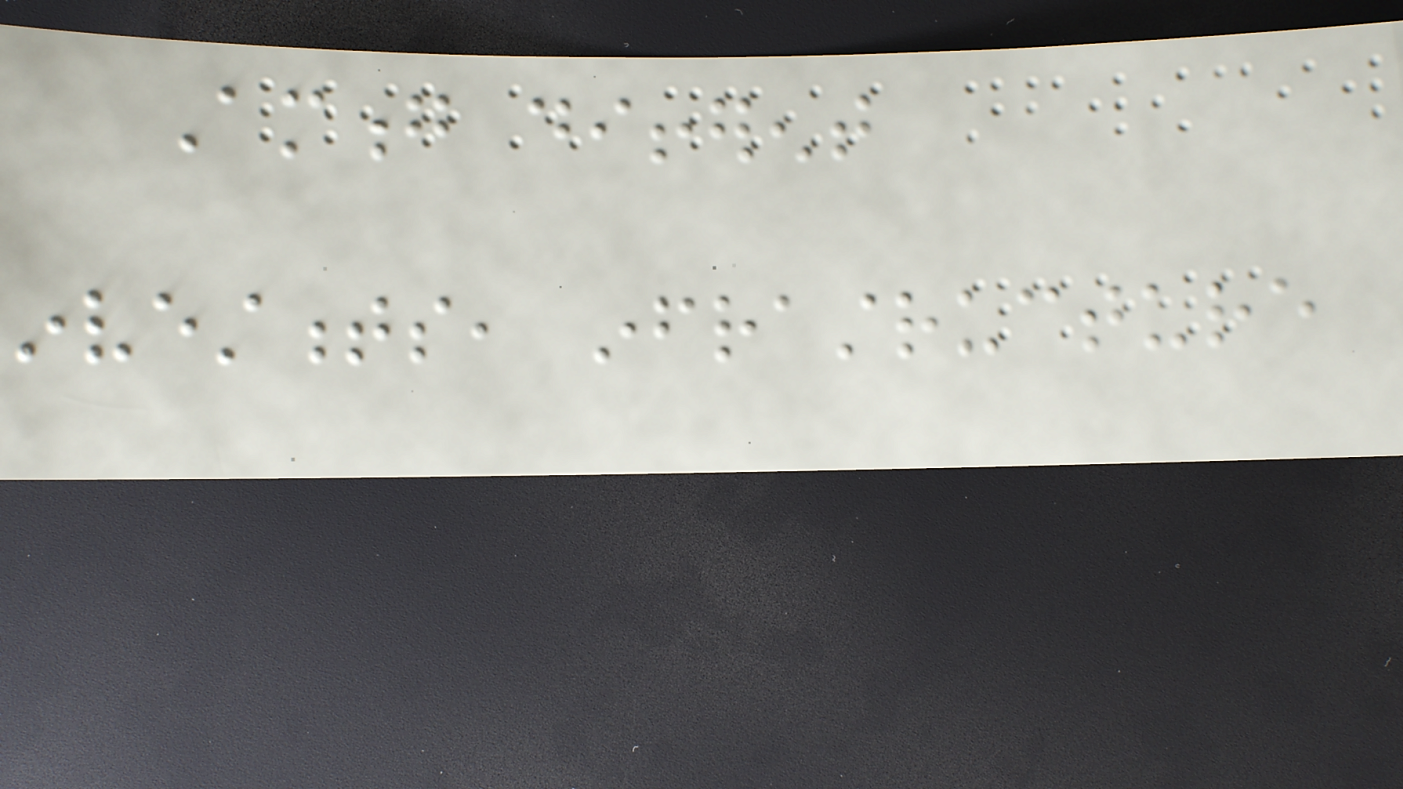Among different
investments, infrastructure
